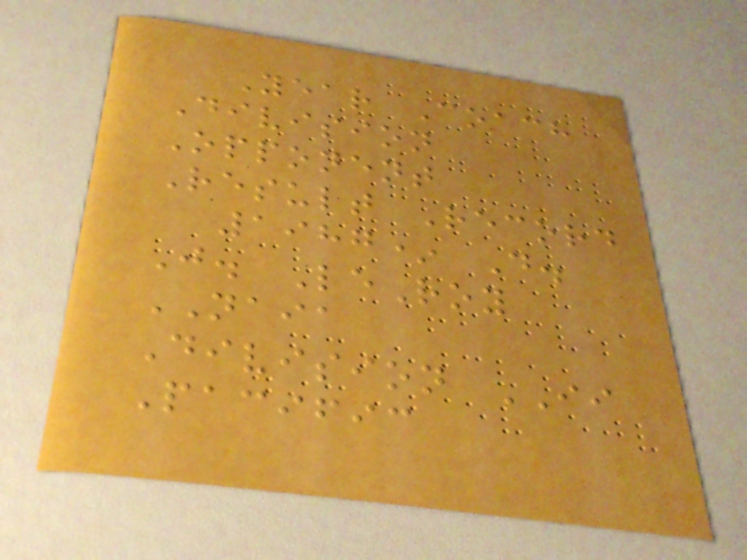Year Coach
Division
Opponent
Result Record
1987* D.
J. LeRoy
NAIA
Division II
Pacific
